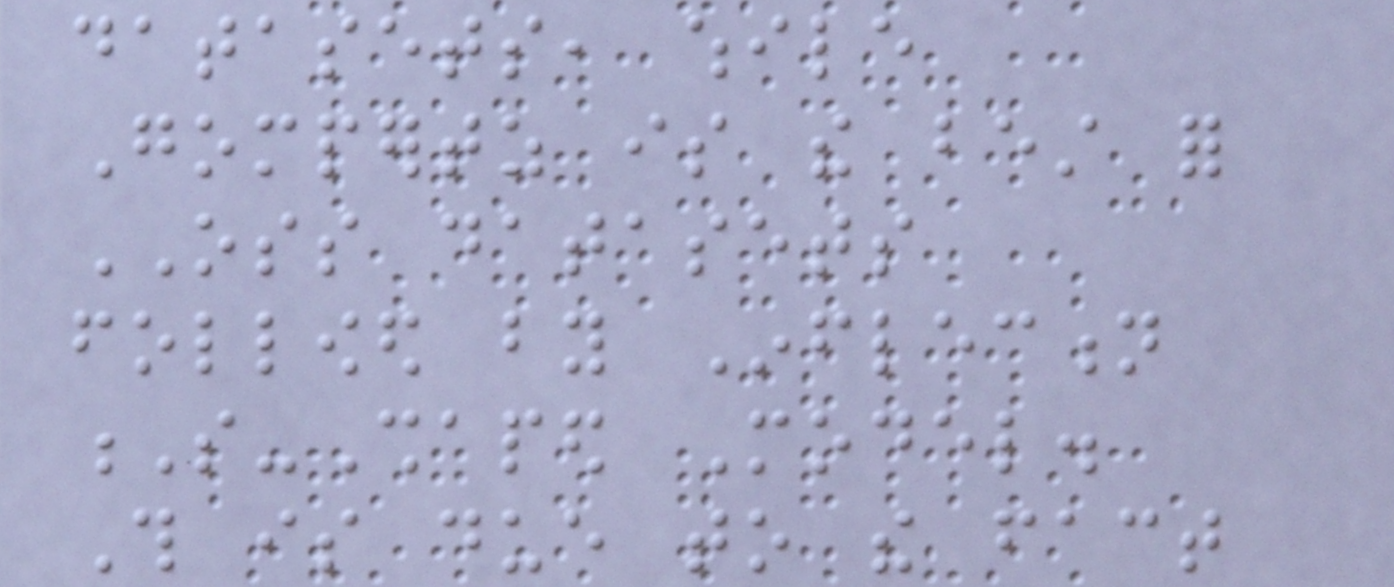datasets, while
Gompertz is the best for
OSS datasets
followed by Inflection
S-Shaped Model.
This is due to the fact
